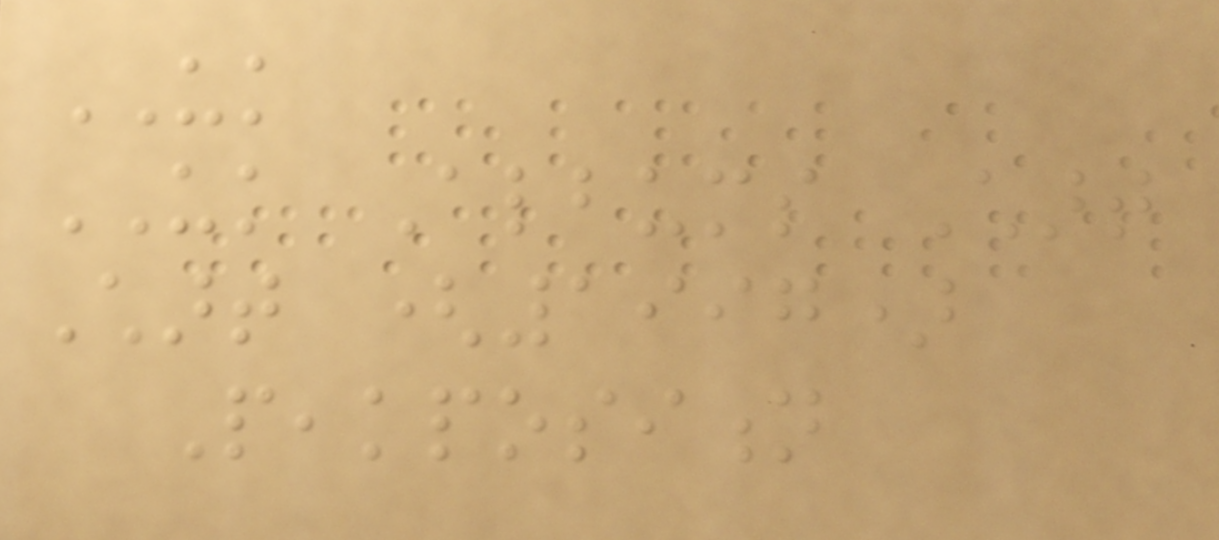UK
UK Albums Chart
Chart (1997)
Peakposition
